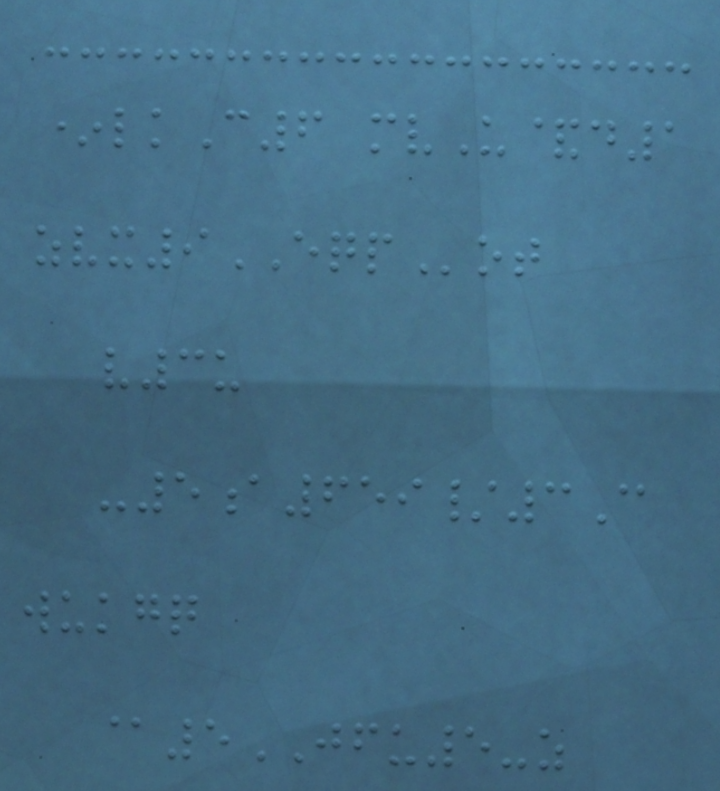*lkC6 mvU&d1
zvx9EQPot
v3u
-5a659/3C
wukgq
@5JFU5-z
